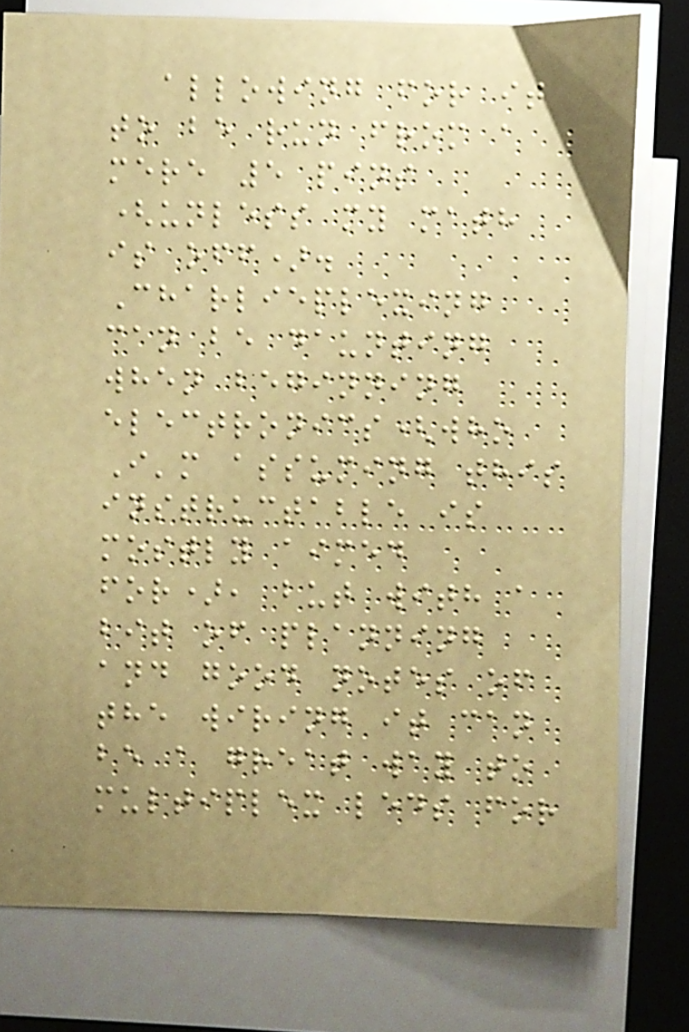allowing for it
to be run from a
mere 5 pins
(unless my math
is off).
Charlieplexing
can be daunting
when beginning
electronics(who
I'm assuming this
instructable is
mostly aimed
for), but with a
bit of planning
and good notes of
the wiring it can
be a great way to
multiplex leds for
